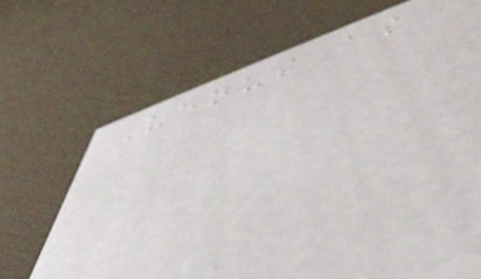Venus as
